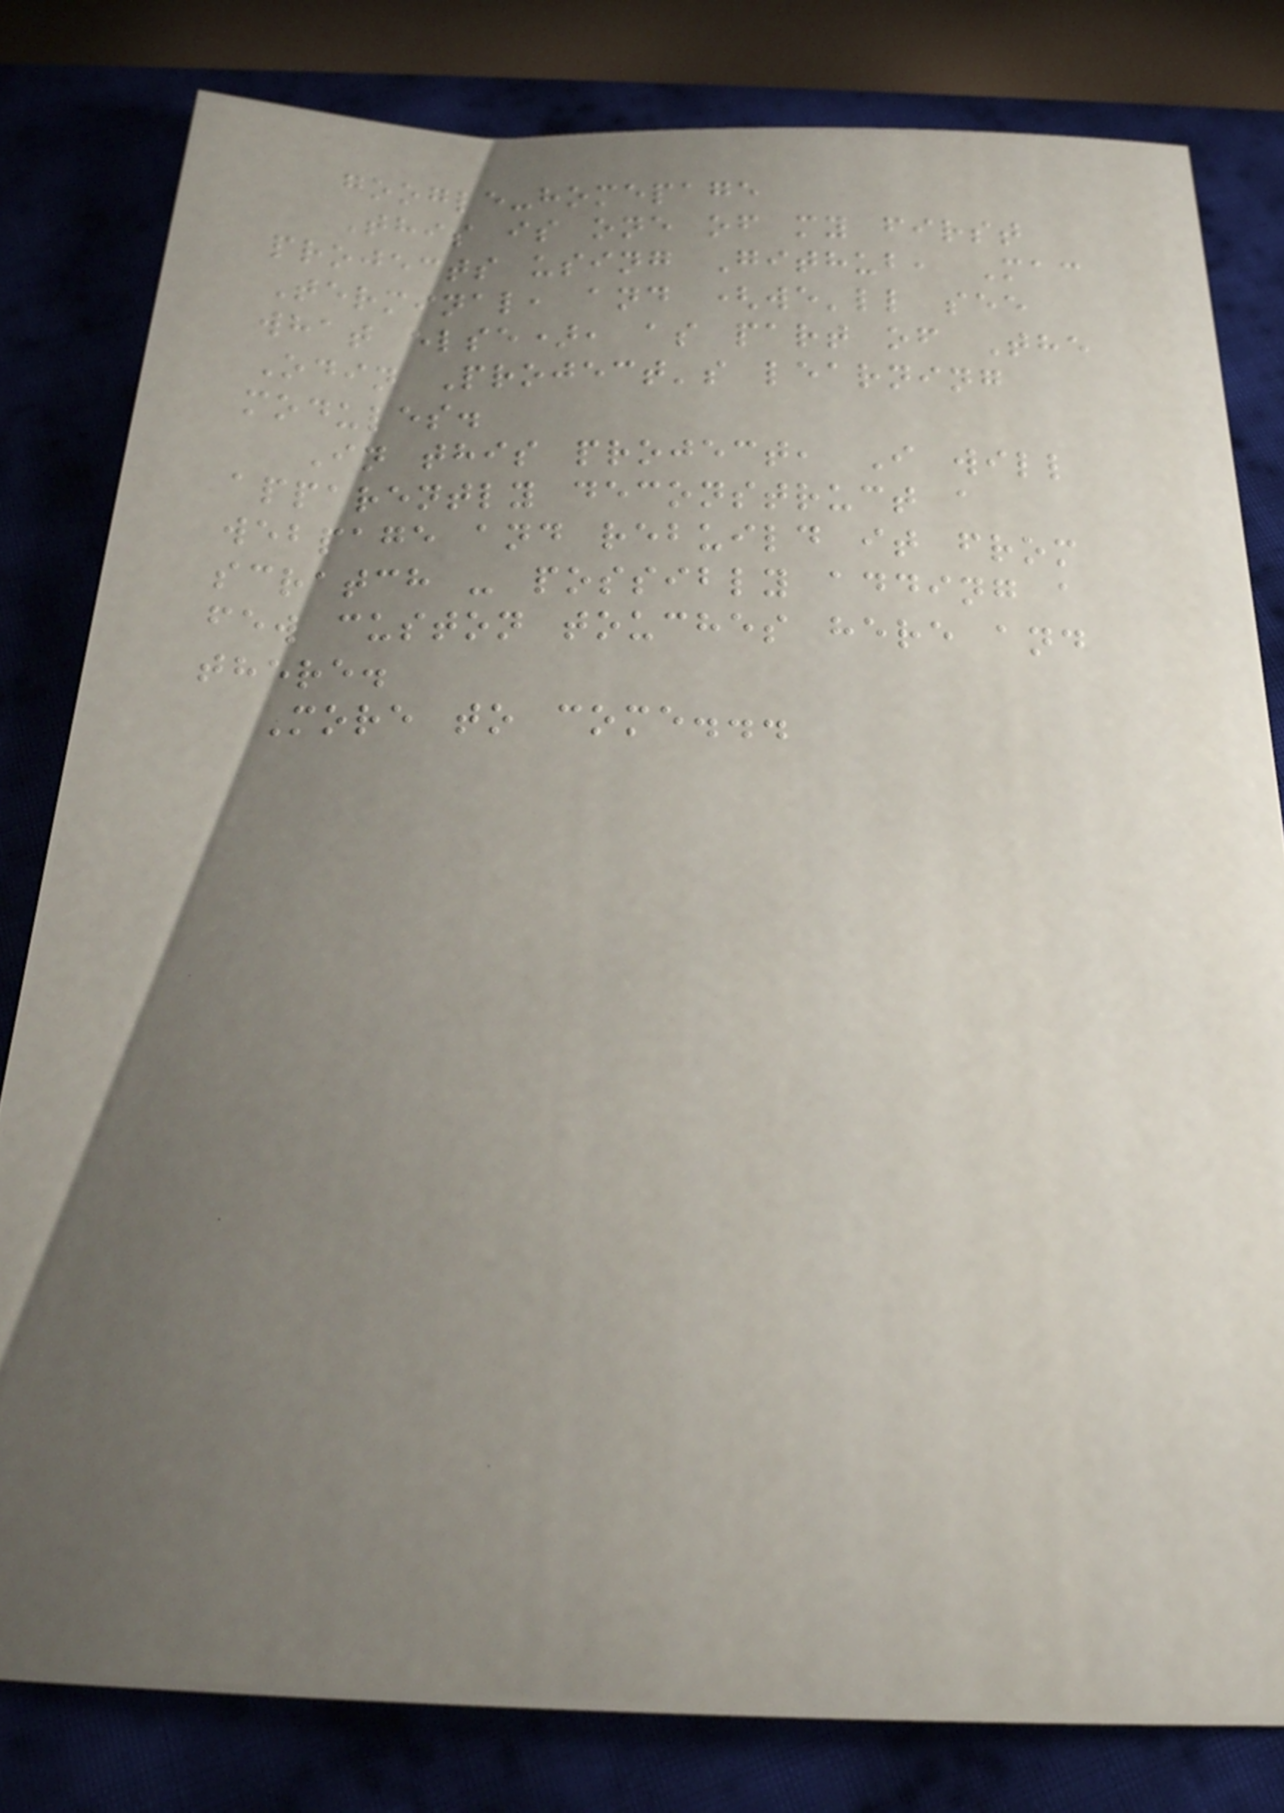google-homepage
This is one of my first
projects using Github, Mac
Terminal, and (we'll see
what else), as part of The
Odin Project's learning
modules.
In this project, I will
apparently deconstruct a
webpage and rebuild it from
scratch - possibly adding a
few custon touches here and
there.
More to come...
